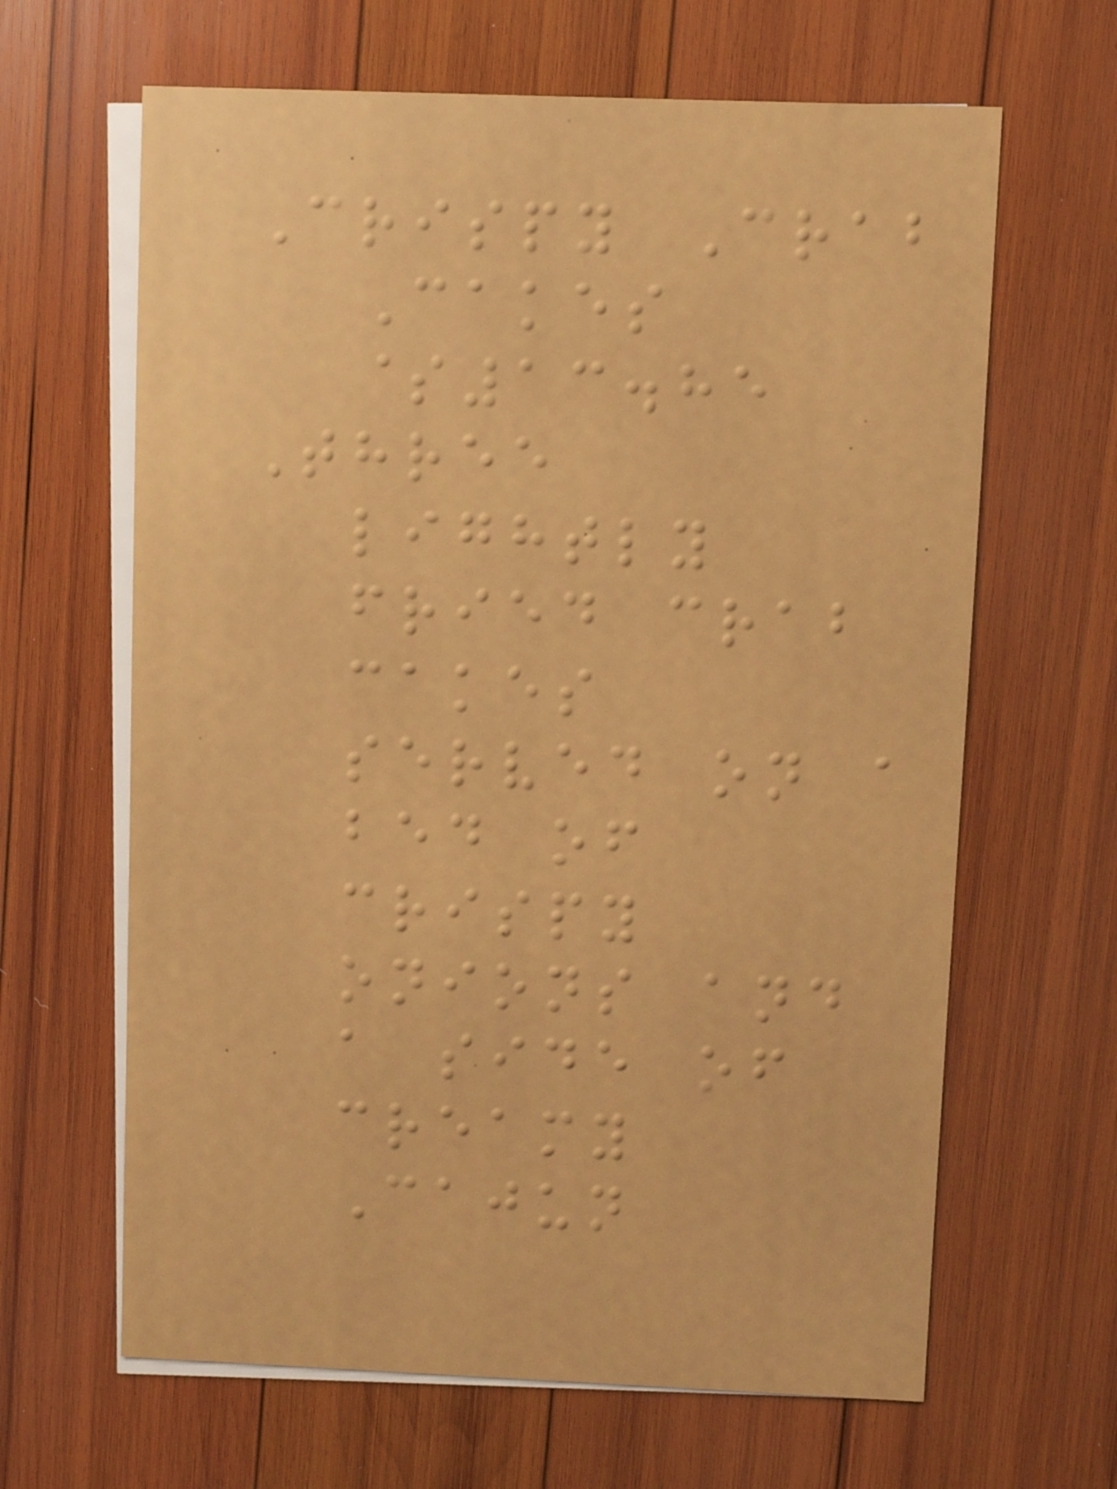Crispy Crab
Cakes
$13.85
Three
lightly
fried crab
cakes
served on a
bed of
crispy
onions and
a side of
creamy
Cajun
